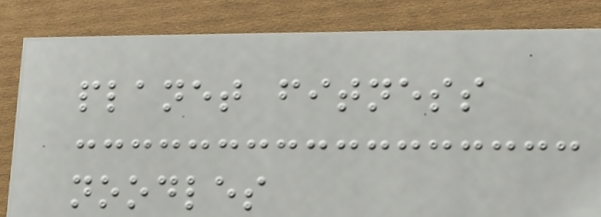planet fitness
noodles
